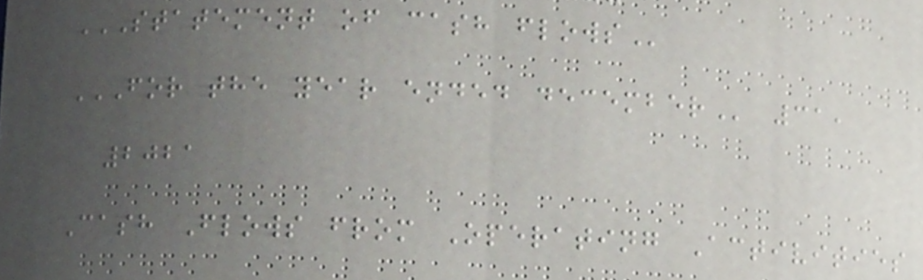STATEMENT OF CASH FLOWS
FOR THE YEAR ENDED DECEMBER 31,
2021
Cash Flows from Operating Activities
